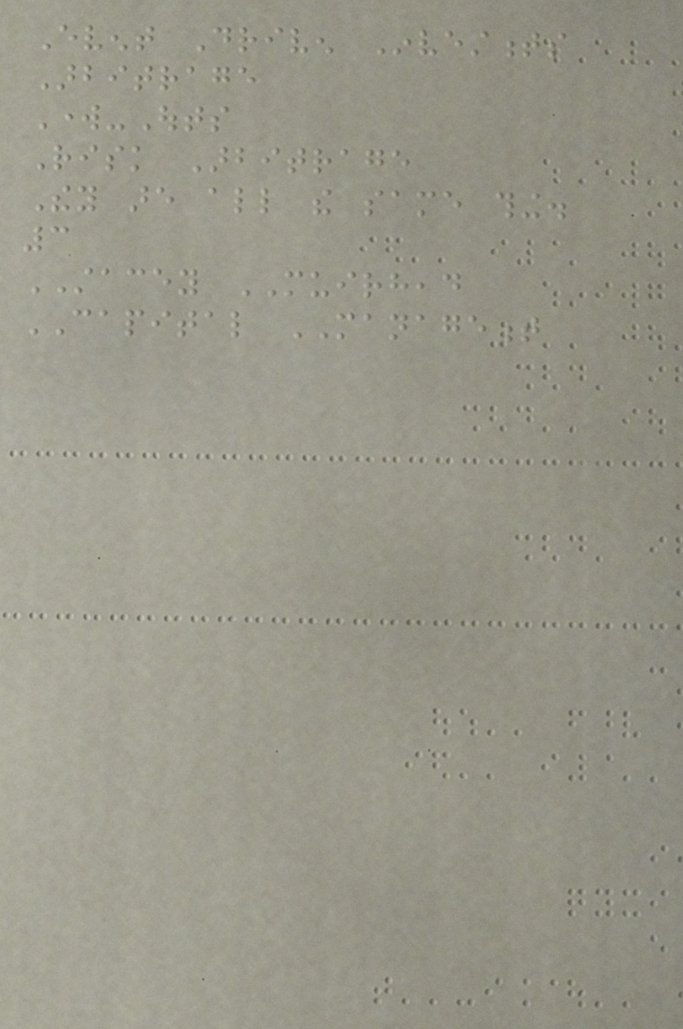Event Driven Investments
Arbitrage
Work-Outs
Risk Arbitrage
They are all the same thing.
3
STACEY MUIRHEAD
CAPITAL MANAGEMENT
